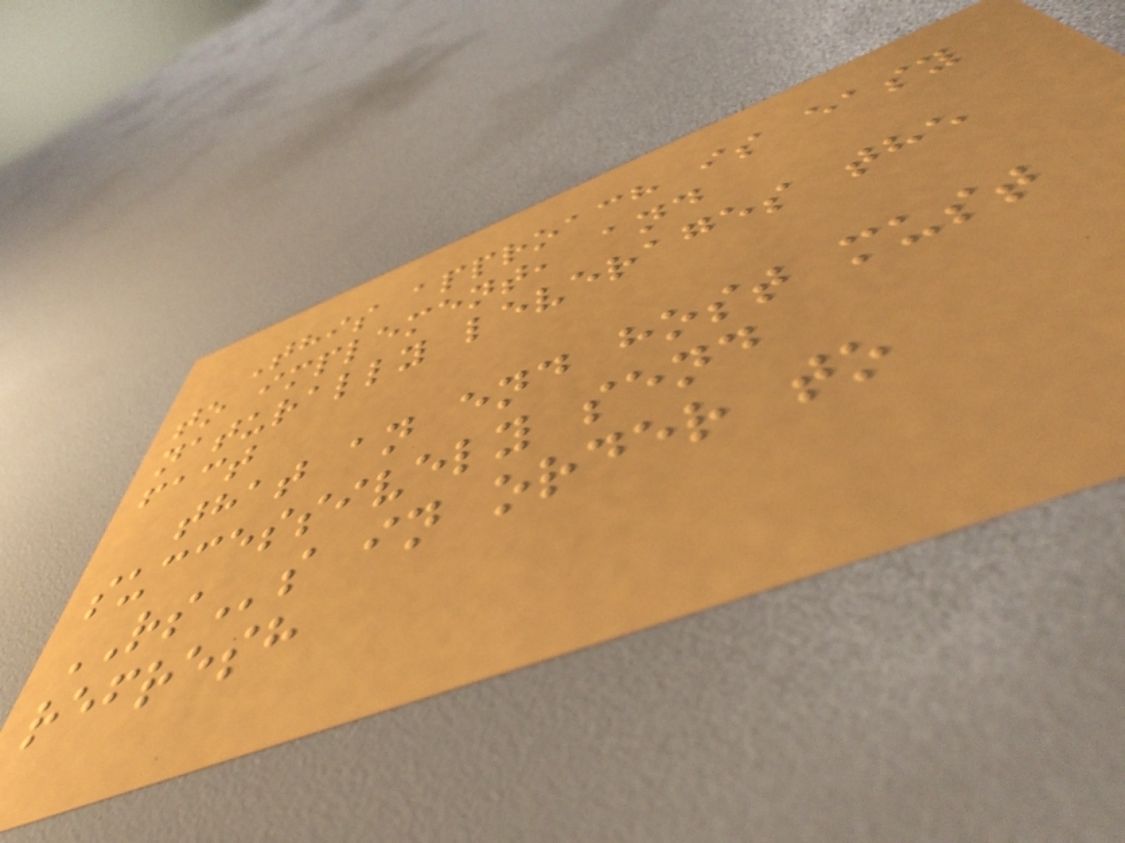This approach is easy
to implement, and
naturally leverages the
fact
that an end host must
successively send
RSs in order to
refresh
